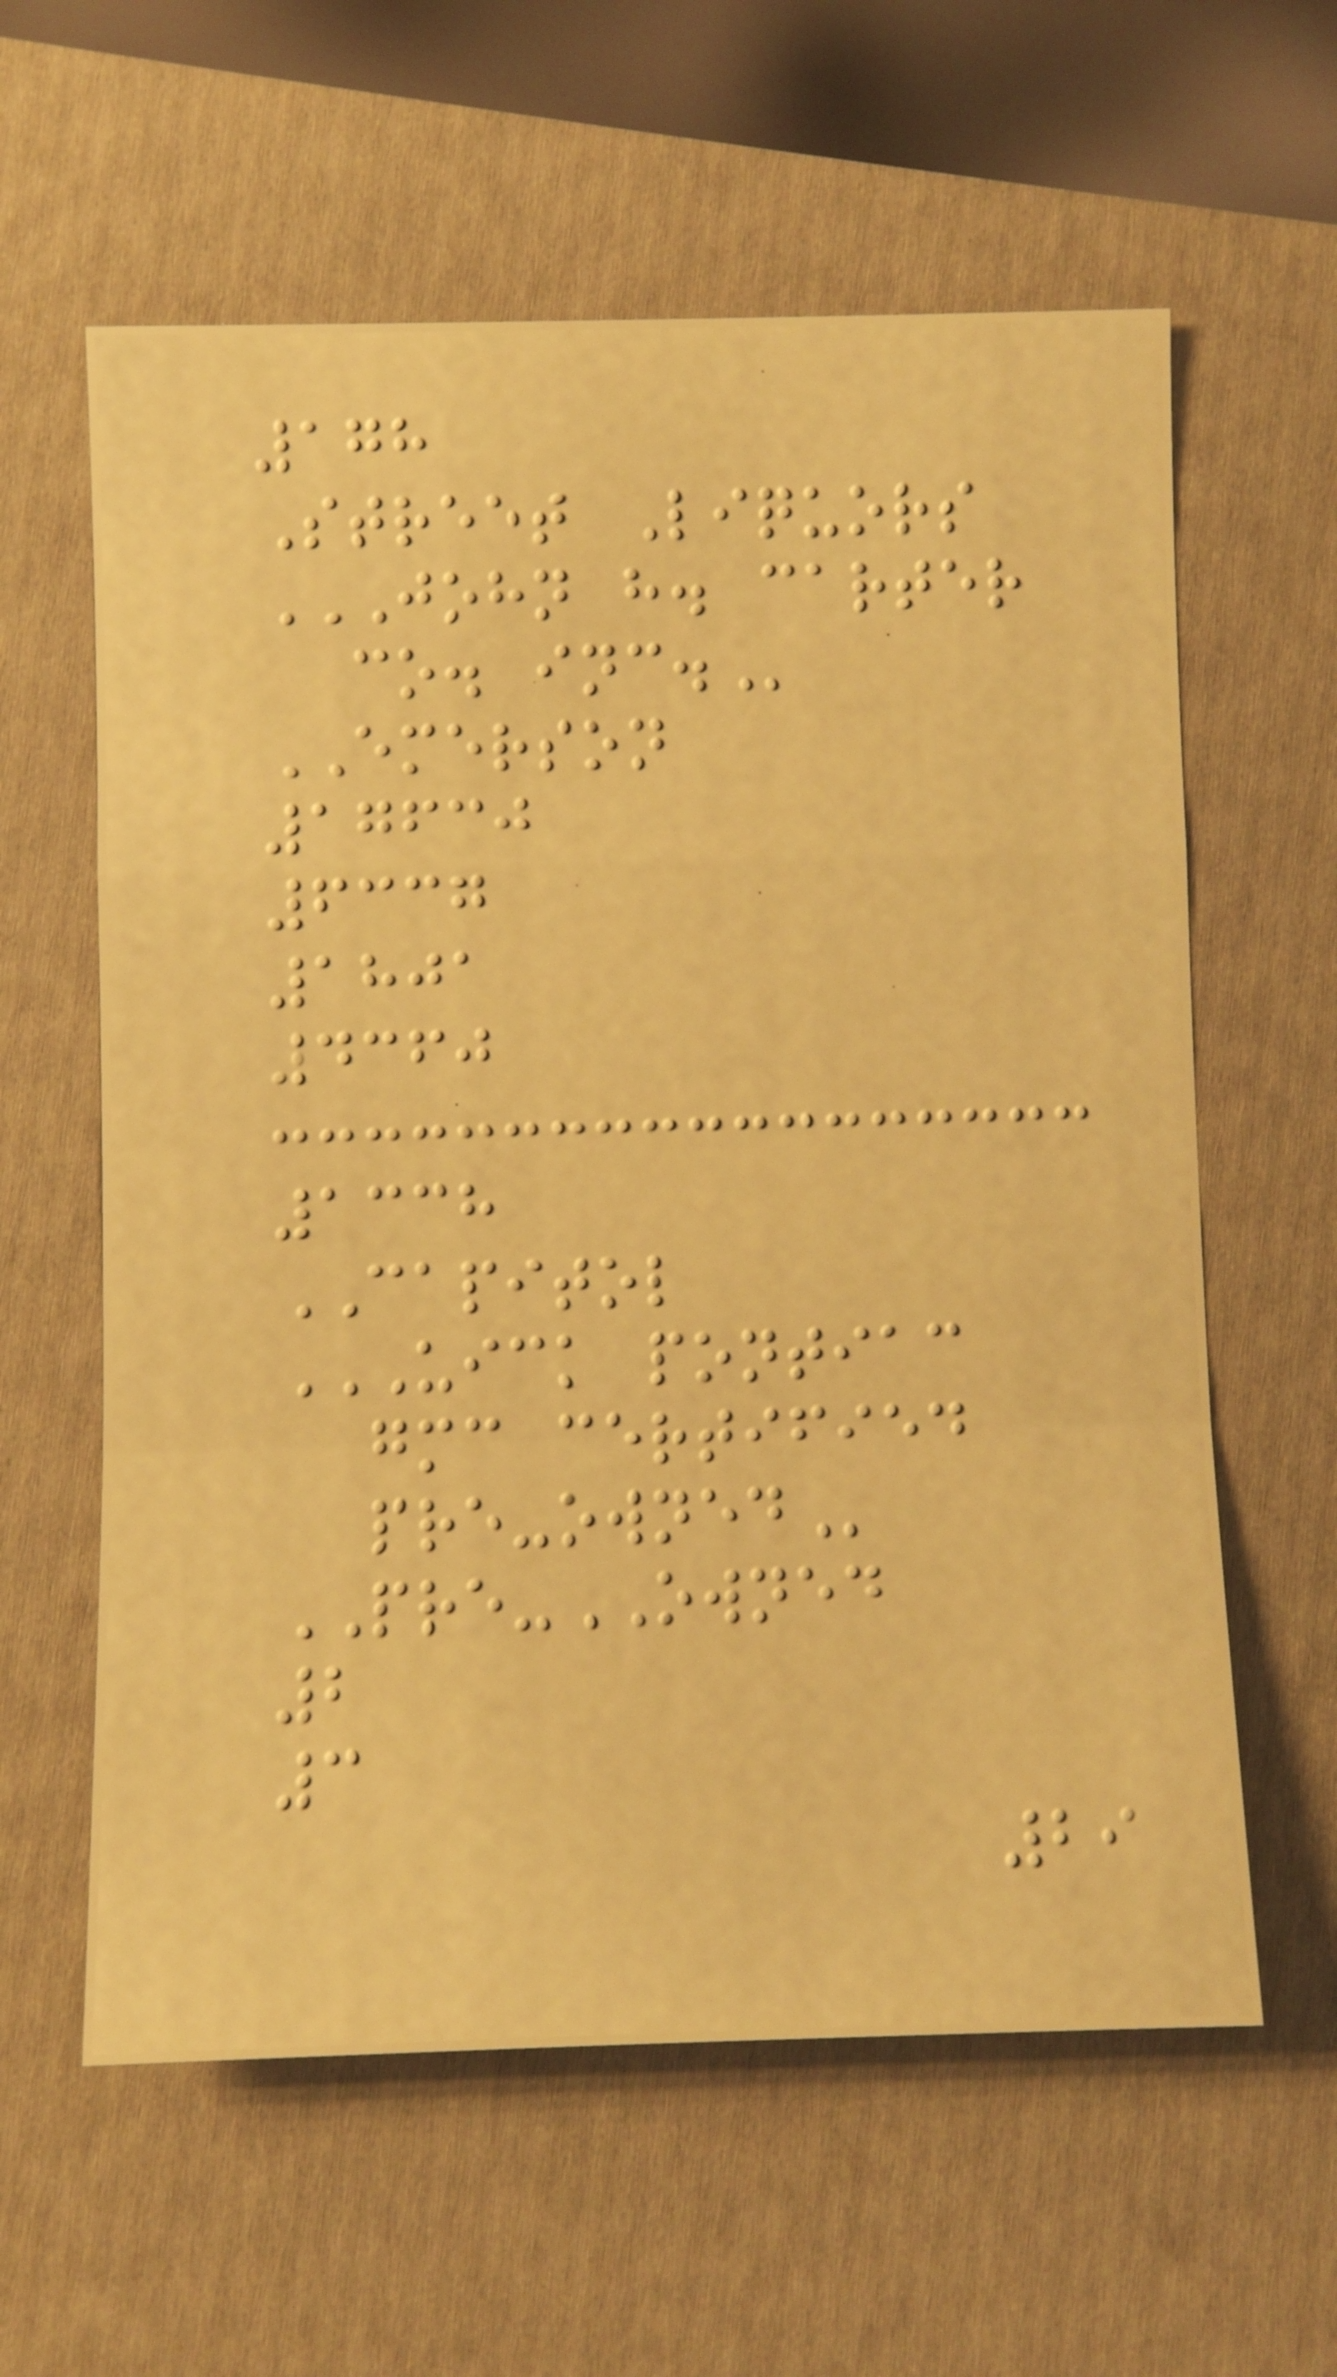178
Street Liquors
JOHN H. CARTER
CO. INC.
EMERSON
17630
6337
1801
4360
1338
CAPITOL
UICK PONTIAC
GMC CERTIFIED
PRE-OWNED
PRE-OWNED
2
3
29
